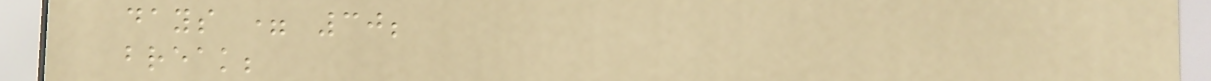days = 30;
break;
